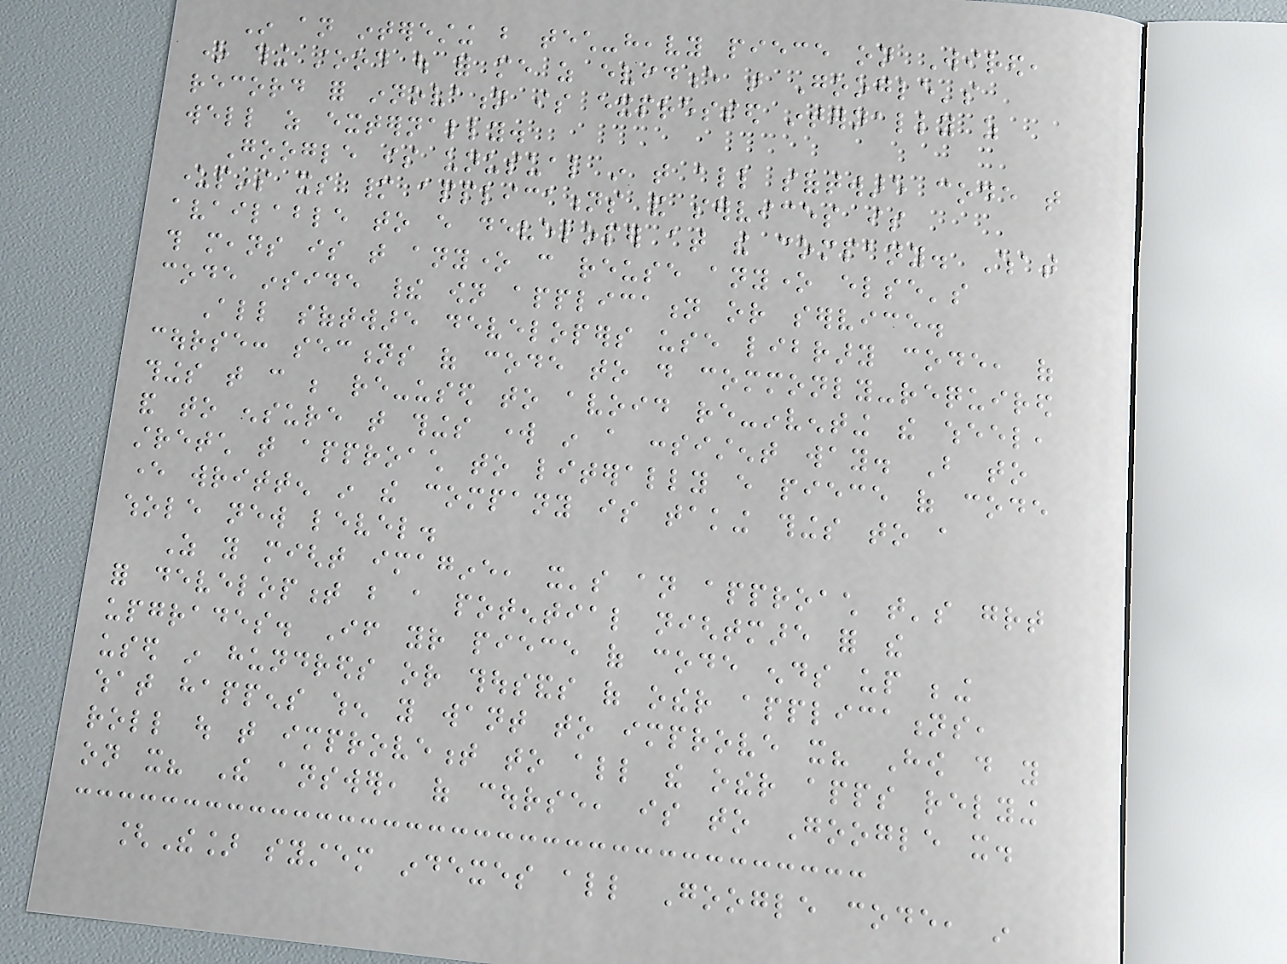In an interesting but tech-heavy piece on Wired,
one thing stood out for me as evidence that Google's
record for innovation is expressed internally as
well as externally.
Google is unusual in that all software code that
underpins its many applications and services is
available to every developer at the company. What
this means is that anyone can reuse anyone else's
code inside their own application or service.
All software developers use library code, of
course: sections of code to do commonly-required
things that can be re-used to avoid re-inventing the wheel,
and to ensure that things work in a consistent way. But to
stretch that approach to literally every piece of code
ever written in the company is taking things to a
whole new level.
As you might imagine, it's an approach that's great
for development but a potential nightmare for the
upgrades. If your piece of code ends up being
used in hundreds or thousands of other applications,
what happens when you want to improve it? How do you
roll out that improvement to all the other apps relying
on it? The answer, of course, is to Google it.
[The] system indexes all Google code, in
